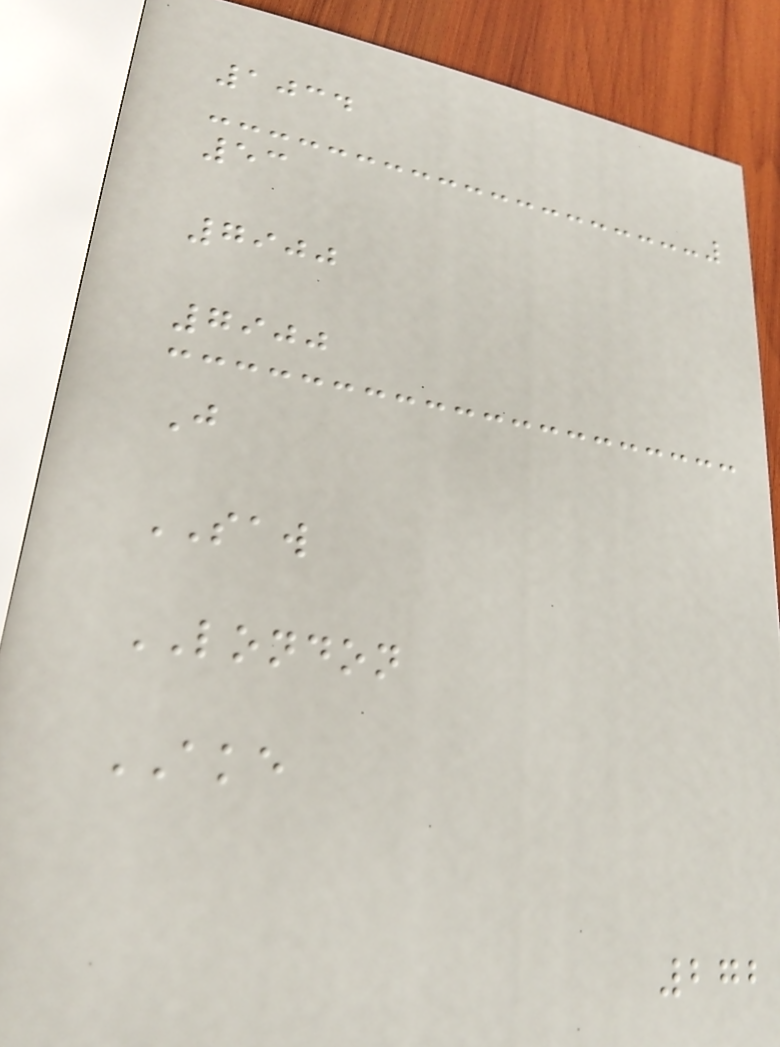1034
53
7900
7900
J
SAW
LONDON
AKE
272
